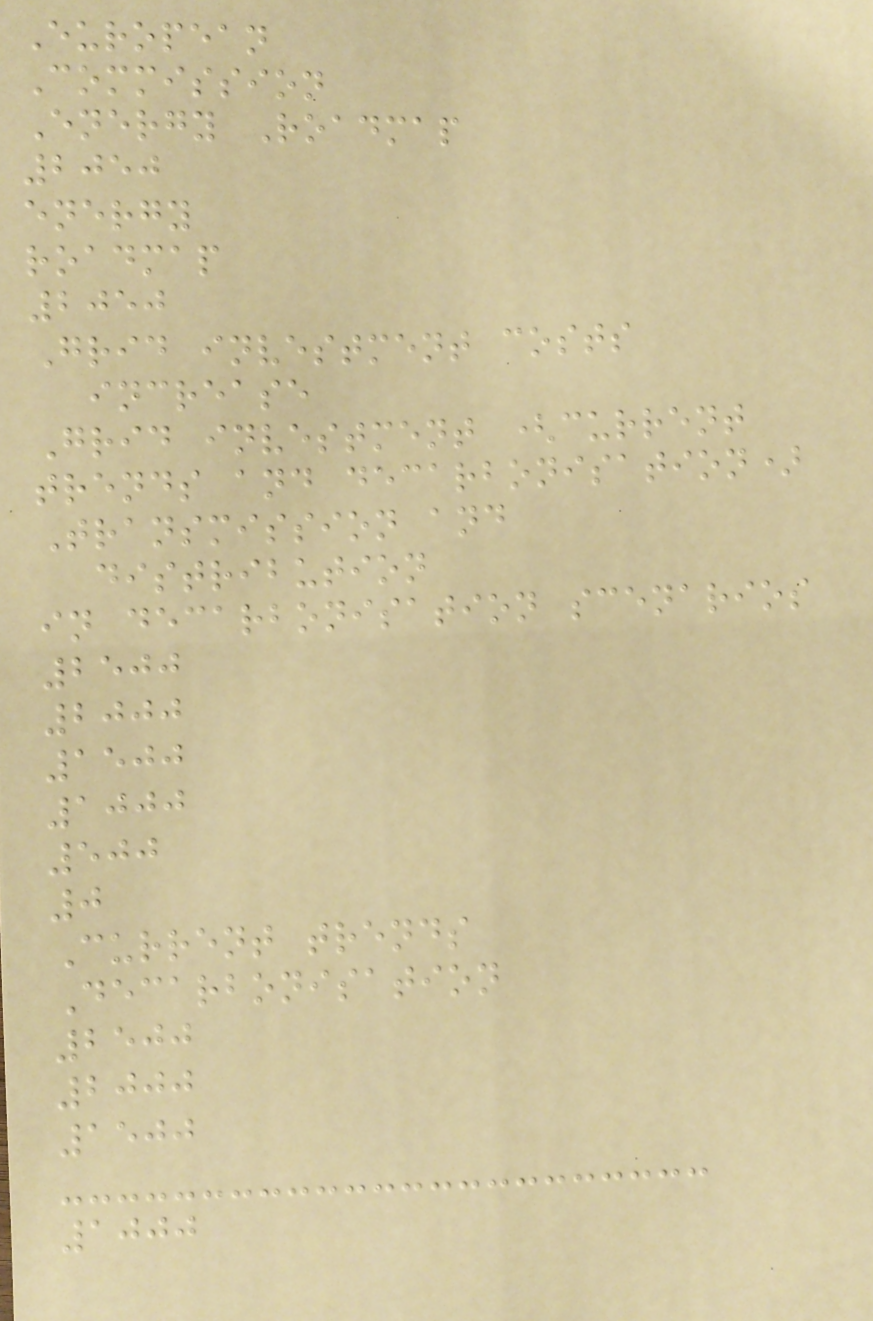European
Commission
Energy Roadmap
2050
energy
roadmap
2050
Grid investment costs
increase
Grid investment (current
trends and decarbonisation)
Transmission and
distribution
in decarbonisation scenarios
2500
2000
1500
1000
500
0
Current trends
Decarbonisation
2500
2000
1500
1000
